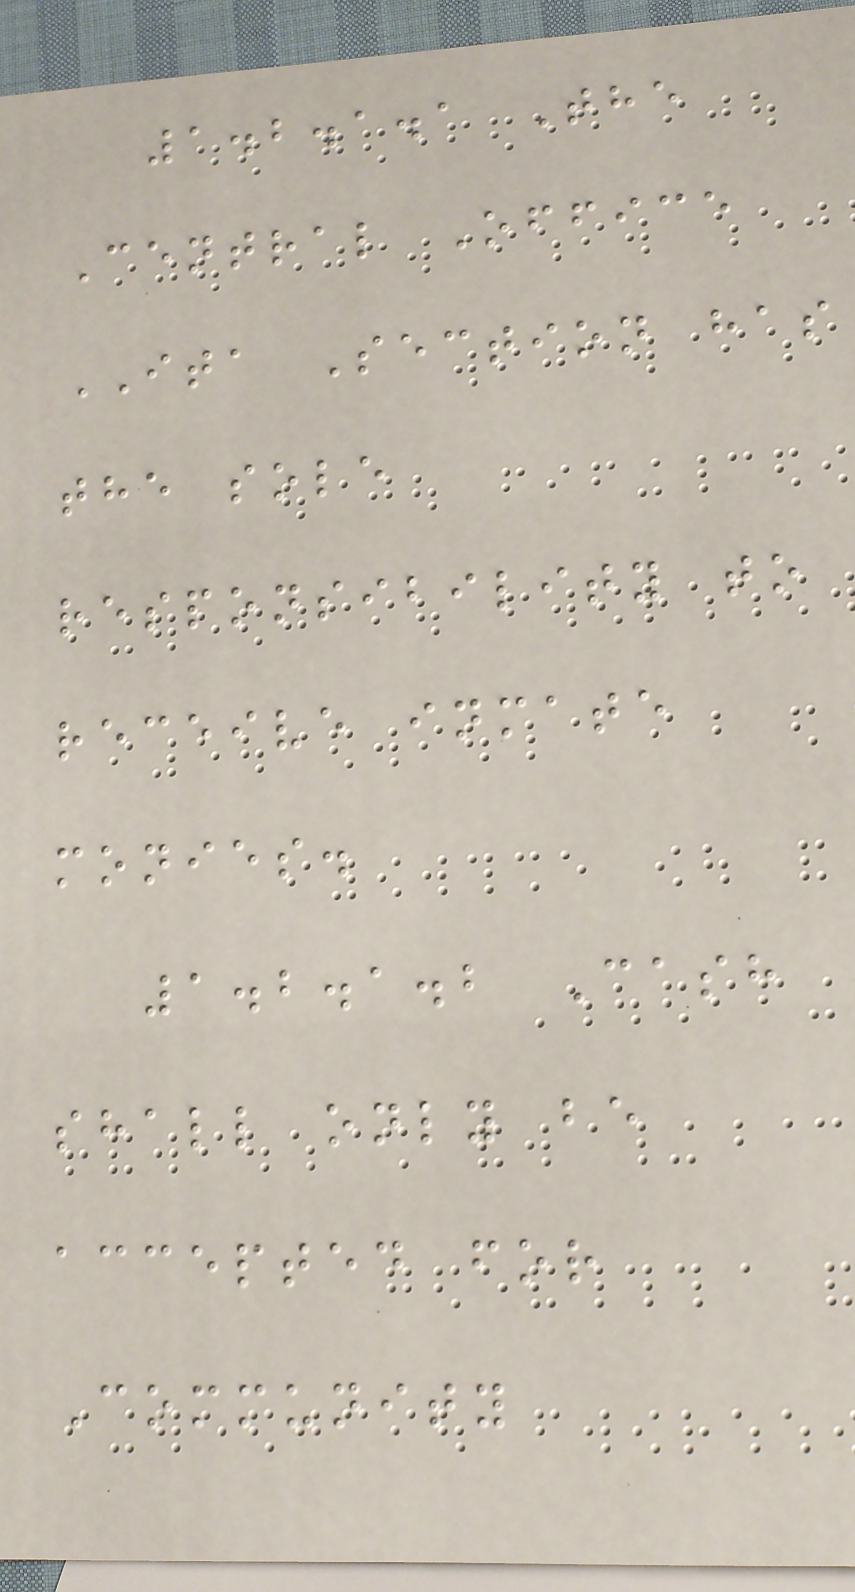1.2.1.1 The
Central Office
ITA Section has
the sole
responsibility to
receive inmate
monies.
1.2.1.2 Cash
shall only be
accepted for
Community
